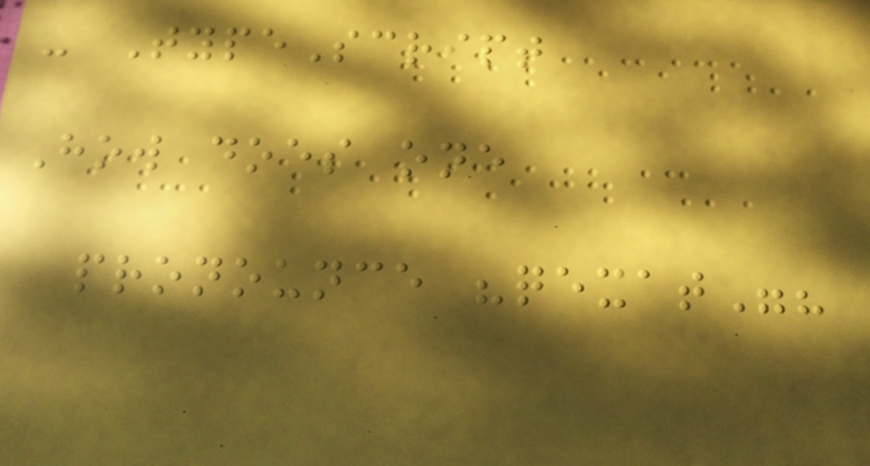- TypeScript
How does one
pronounce "qexat"?
